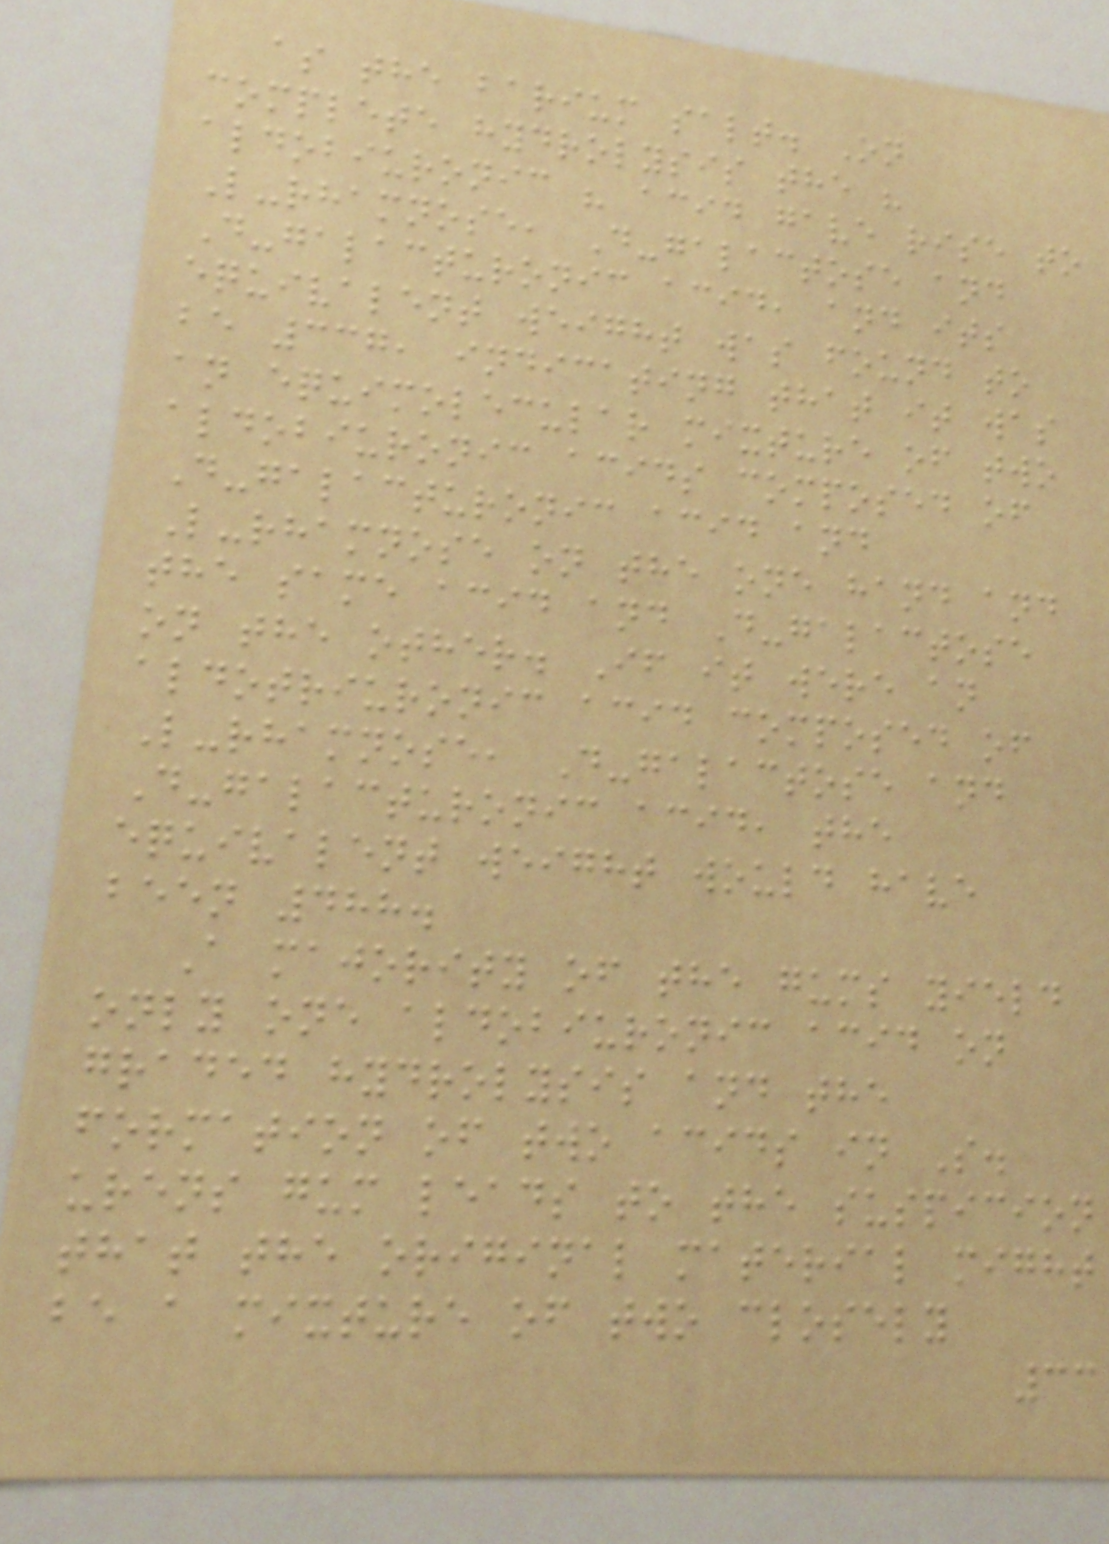as the barium salt. On
complete hydrolysis the "
aldobiuronic " acid gave rise to
L-rhamnose, D-galactose and
D-galacturonic acid, and its
equivalent weight was found to
be 337, indicating that it was
an equimolecular mixture of two
aldobiuronic acids composed of
D-galacturonic acid and
L-rhamnose on the one hand and
the same acid and D-galactose
on the other. If it were an
aldotriuronic acid composed of
L-rhamnose, D-galactose and
D-galacturonic acid, the
equivalent weight would have
been 488.
A majority of the gums yield
only one aldobiuronic acid on
graded hydrolysis and the
formation of two acids in S.
urens gum leads to the suspicion
that the original material might
be a mixture of two closely
33
